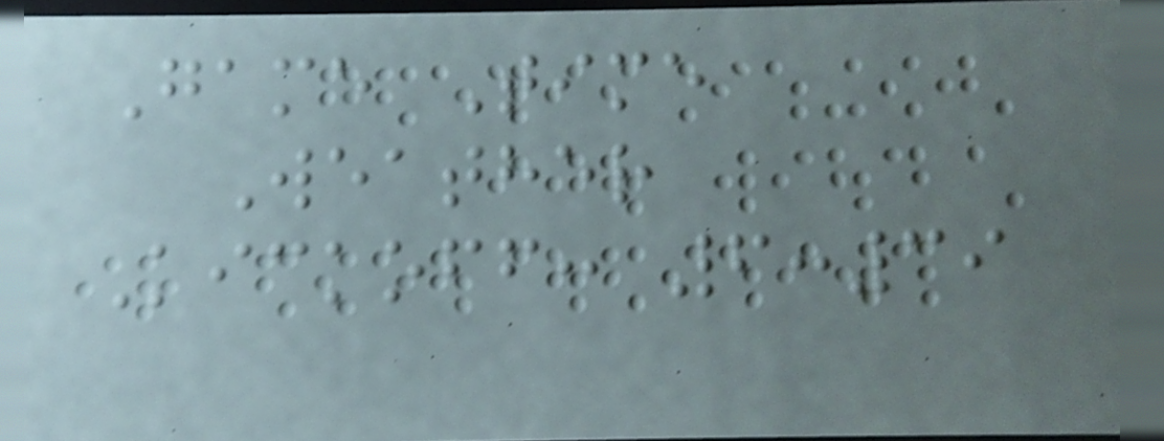Game Time
Weather
Kickoff: 6:39
